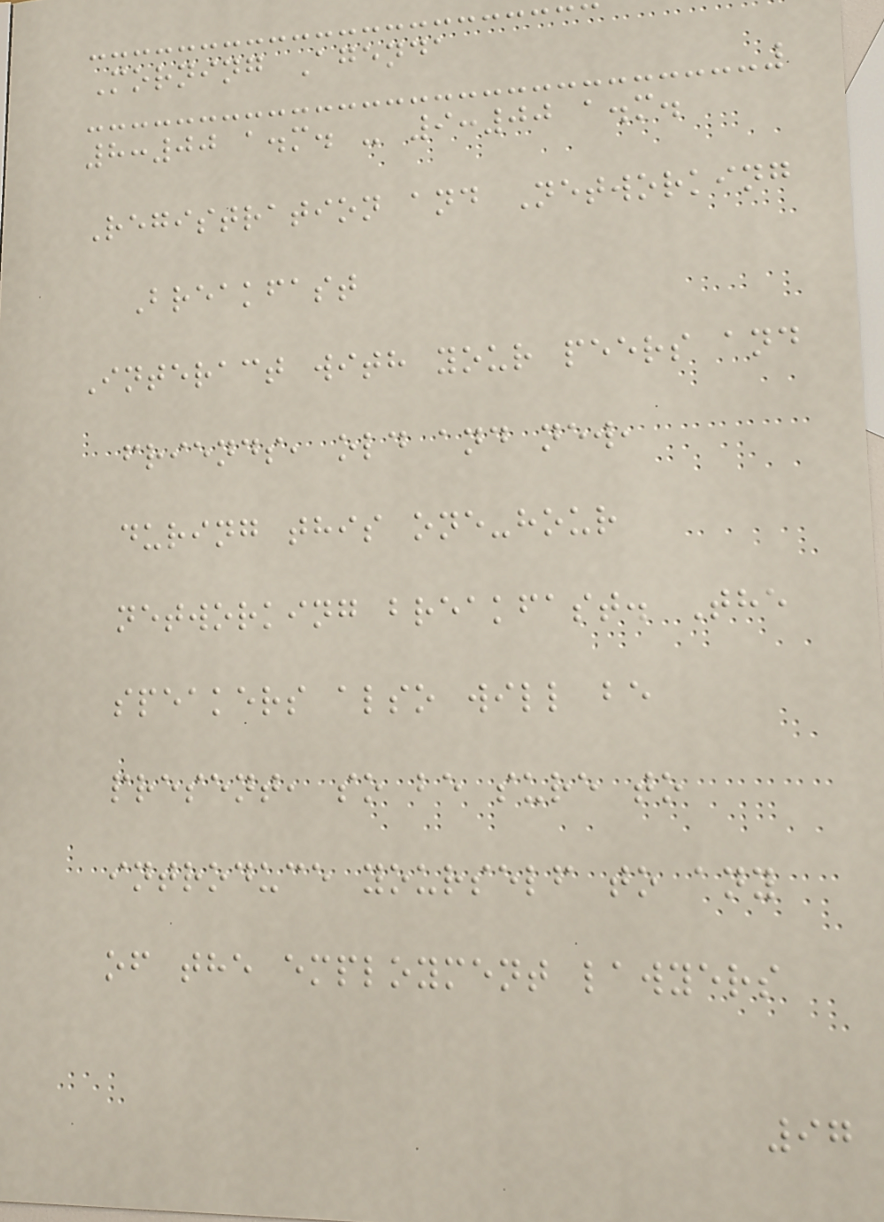Morning Agenda
8:00 a.m. - 9:00 a.m.
Registration and Networking
Breakfast
Interact with your peers and
friends, old and new,
during this one-hour
networking breakfast. The
speakers also will be
present, so be sure to
introduce yourself to any
of the employment lawyers
97
